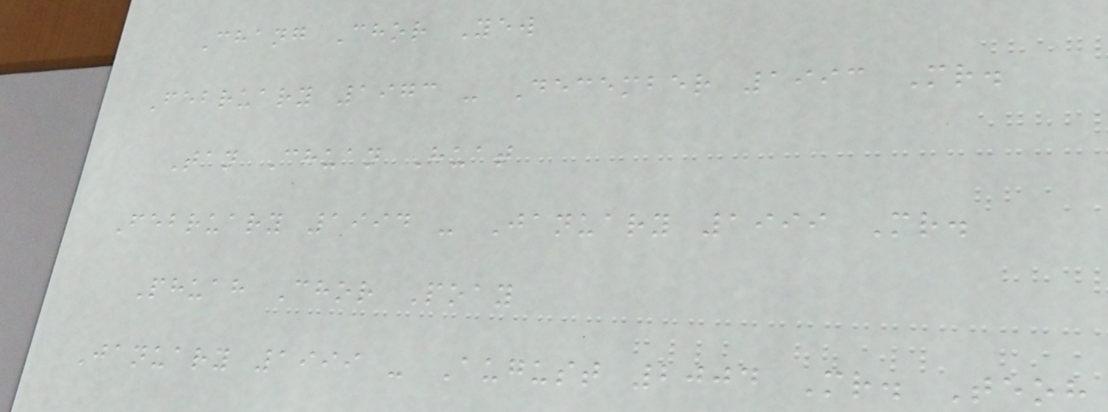Chang Chor Yew
February 1973 - December 1993 Mr.
Tan Chuan Huat
February 1994 - January 1999 Mr.
Phuah Chor Poay
January 1999 - August 2004 Mr. Teoh
